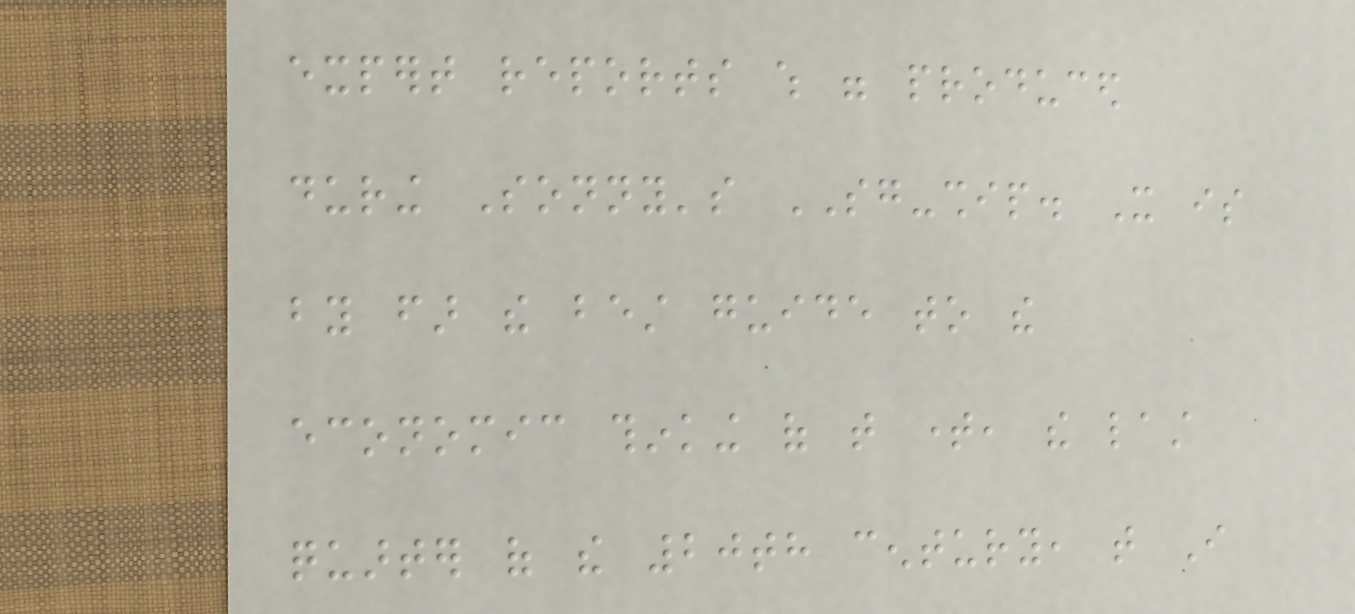expert reports which were produced
during Sonny's SG-ship. It is
by far the best guide to the
economic thinking of that time, the last
quarter of the 20th century, that I
